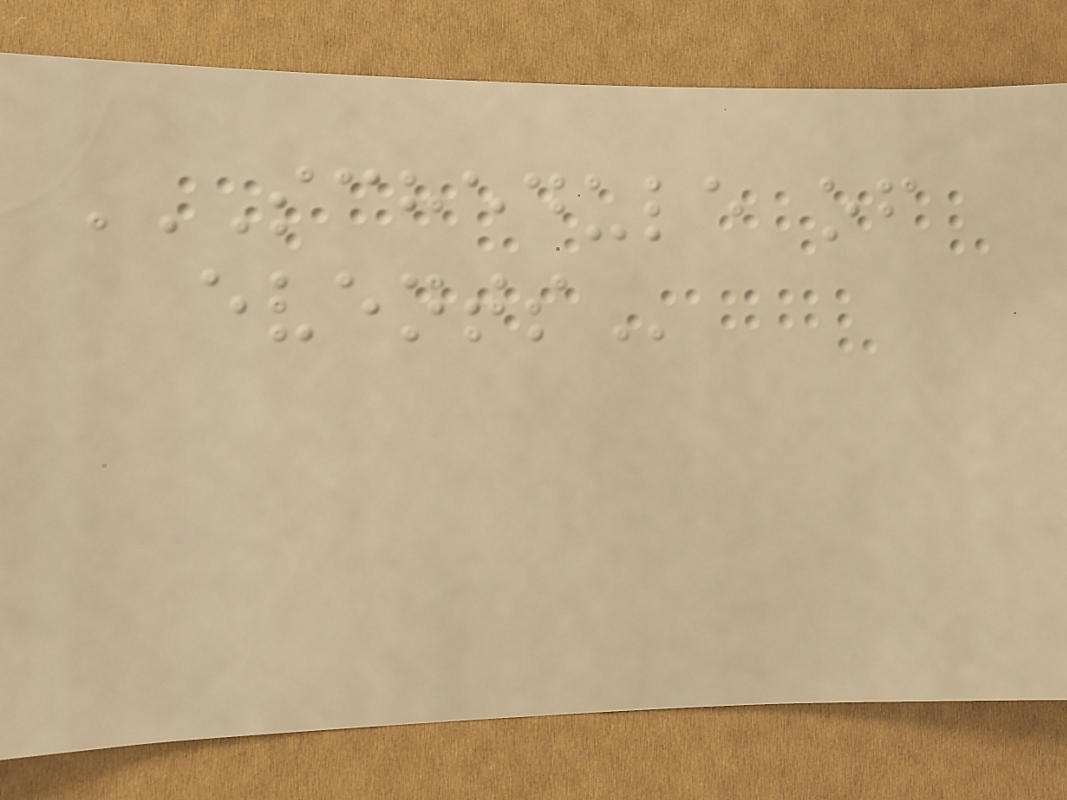SCHEDULE OF
EVENTS
